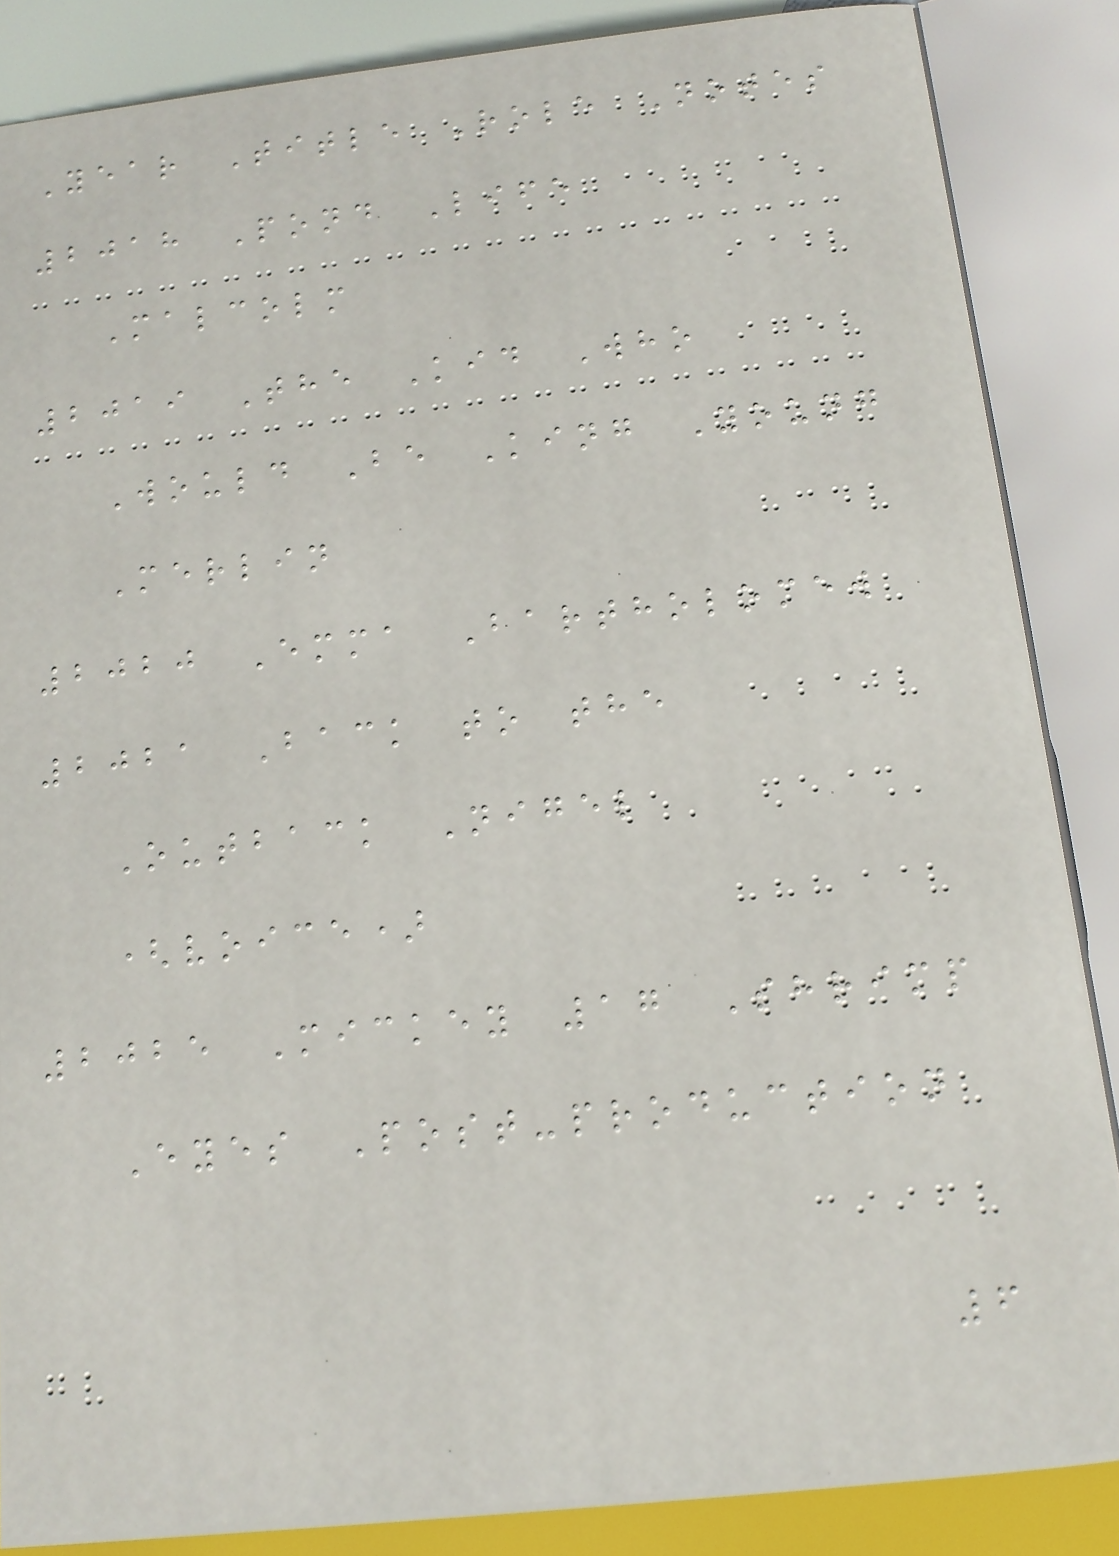Year Title Role Notes
2018 Pond Life
Malcolm
2019 The Kid Who
Would Be King Young
Merlin
2020 Emma Bartholomew
2021 Back to the
Outback Nigel
(voice)
2025 Mickey 17 Shrimp
Eyes Post-production
6
